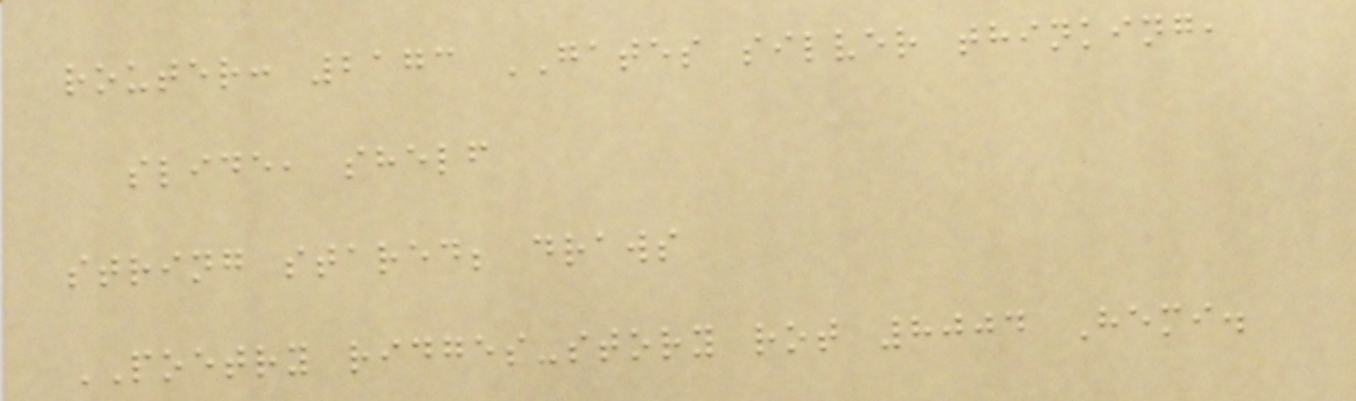router: 2173 GATES silver thinking,
slide, shelf
string stared; draws
POETRY ridges-story rot 8004 Hemi.
